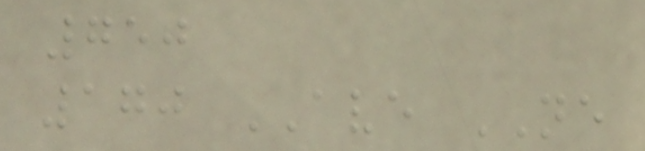750
170 AVE NE
